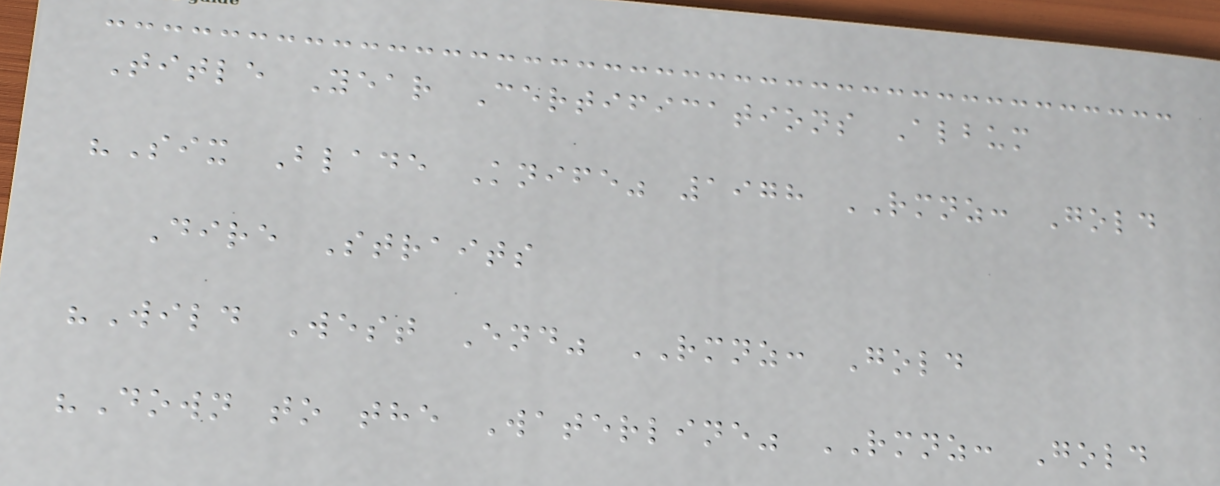Title Year Certifications Album
"Six Blade Knife" 1978 RMNZ: Gold
Dire Straits
"Wild West End" RMNZ: Gold
"Down to the Waterline" RMNZ: Gold
